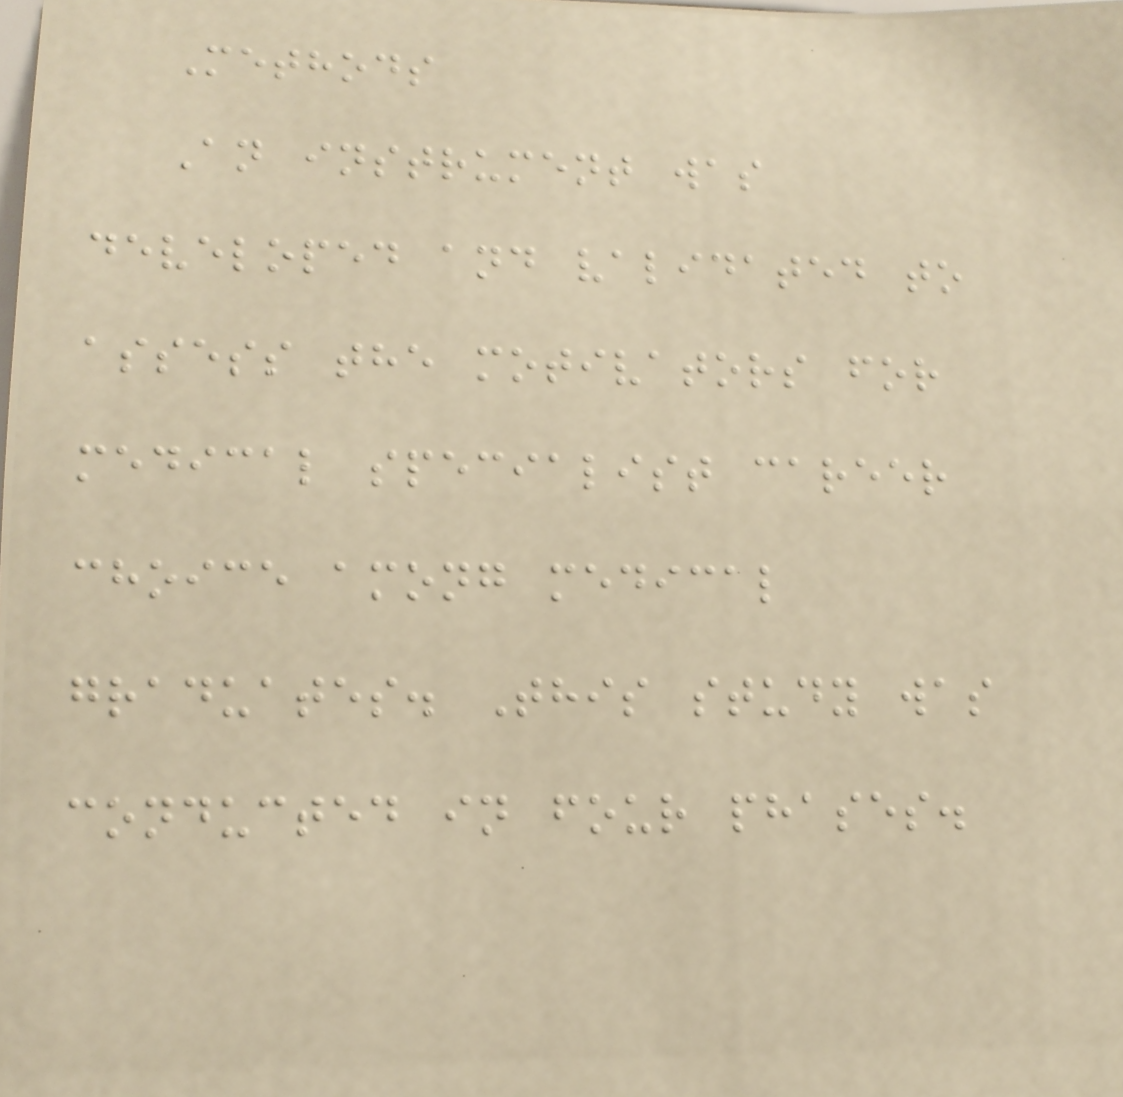Methods
An instrument was
developed and validated to
assess the motivators for
medical specialist career
choice among medical
graduates. This study was
conducted in four phases.
